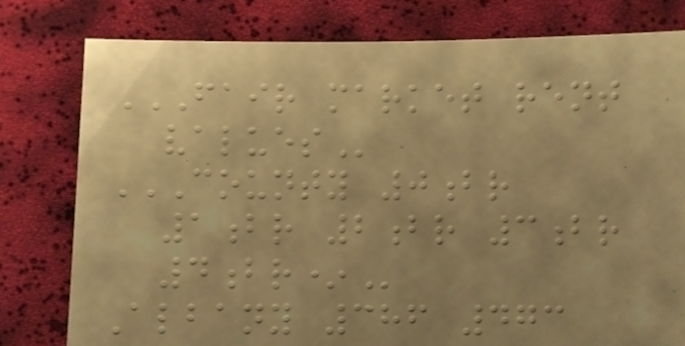FAIR MARKET RENT
VALUES
COUNTY 0BR
1BR 2BR 3BR
4BR*
Albany 386 473
